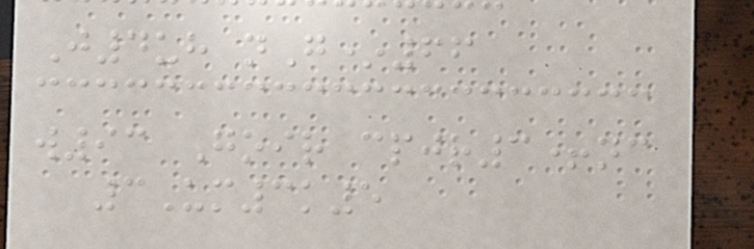J4uh nG*66
w93 Goir cpjr3+nc
3Um3k5
